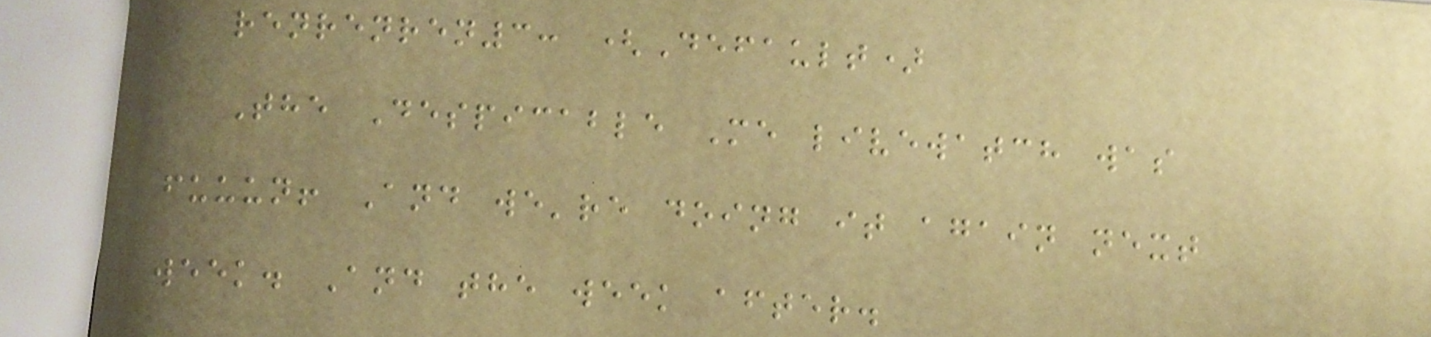renrenren3: (Default)
The Despicable Me livewatch was
fuuun! And we're doing it again next
week. And the week after.
